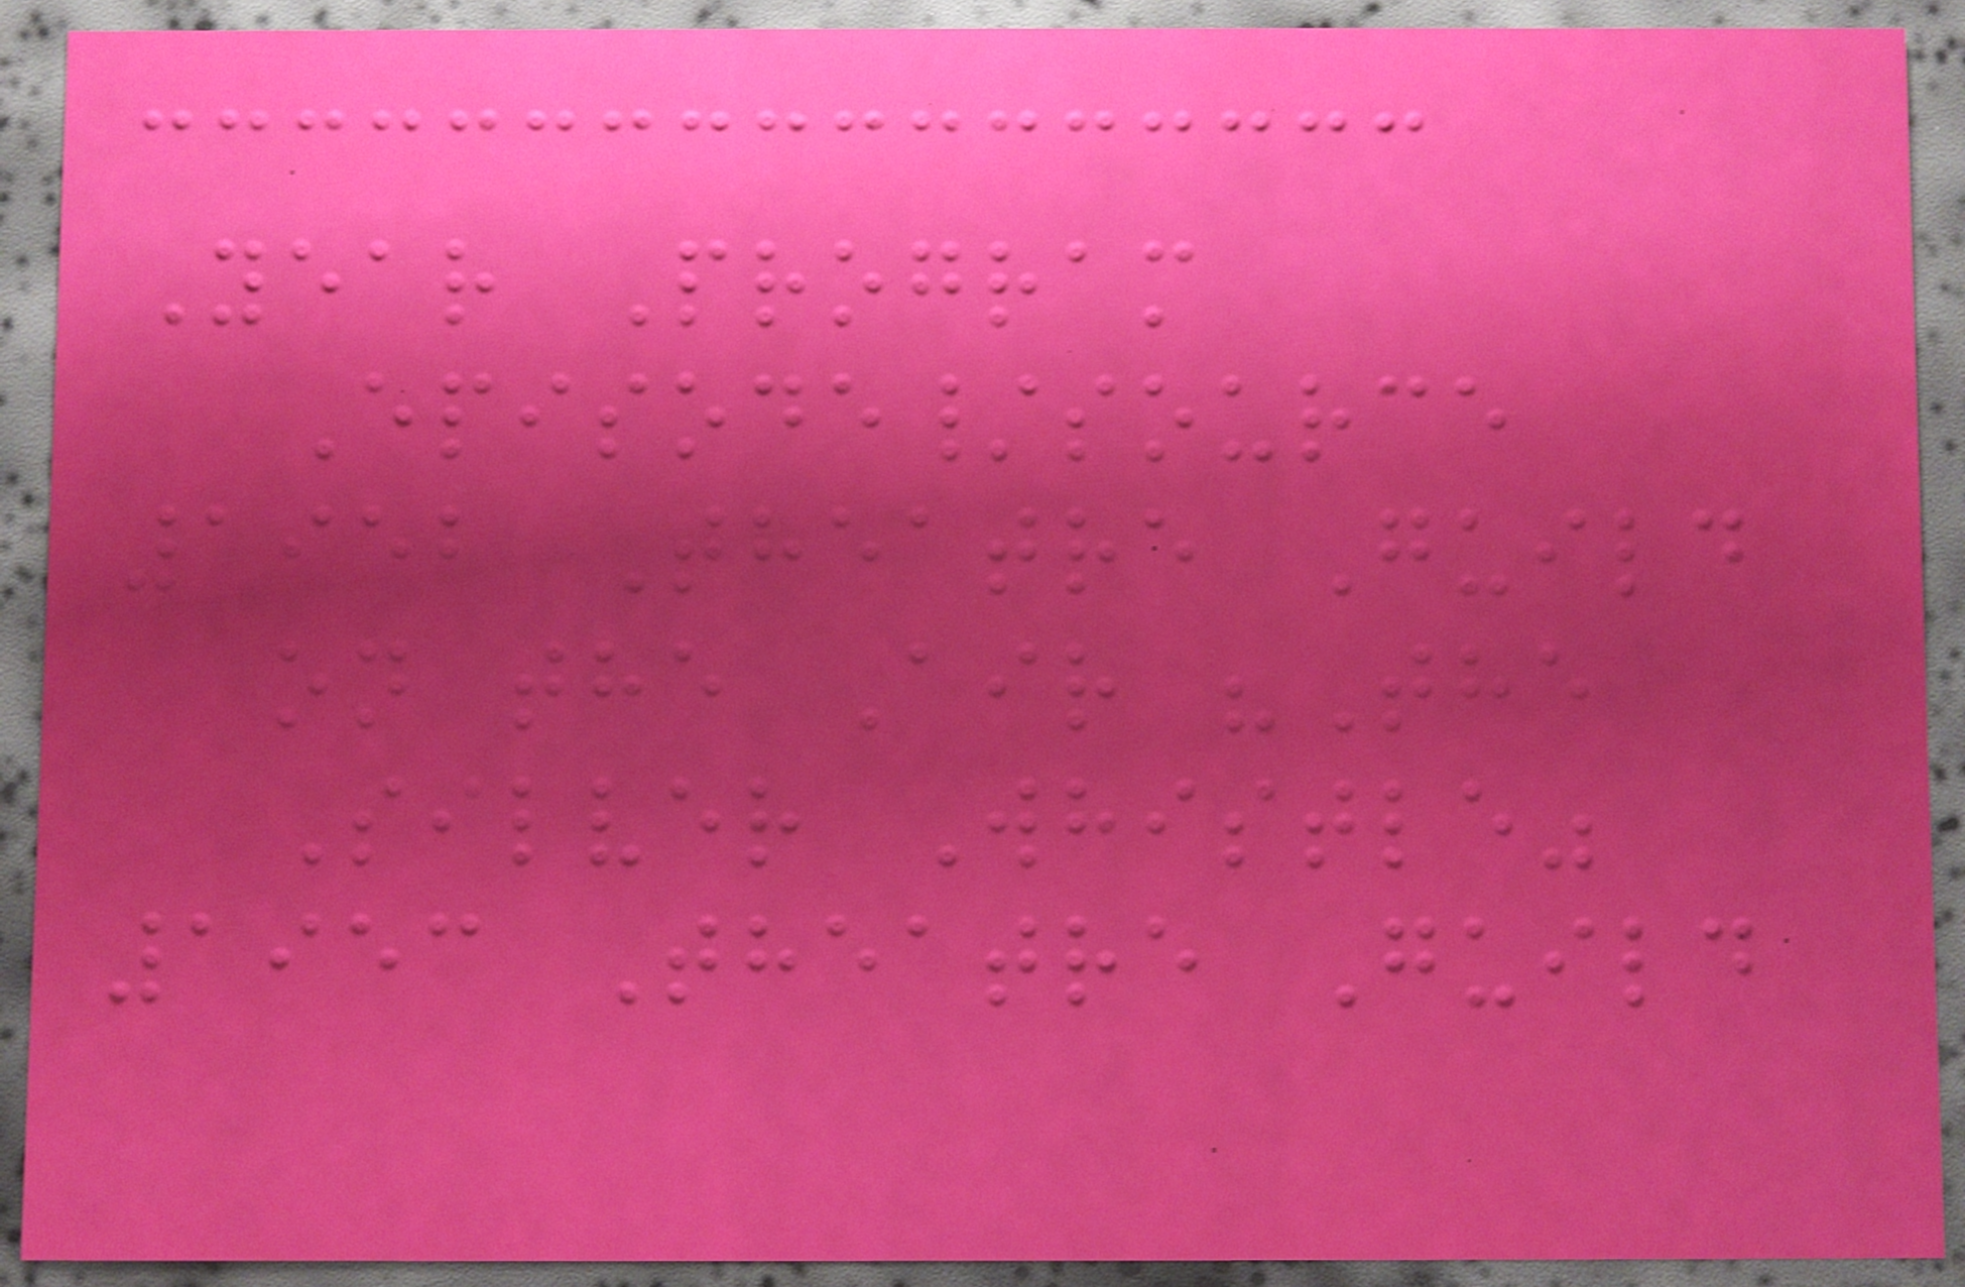Year Program
Episode/source
1952 Theatre Guild
on the Air "The
Silver Whistle"
1953 Theatre Guild
